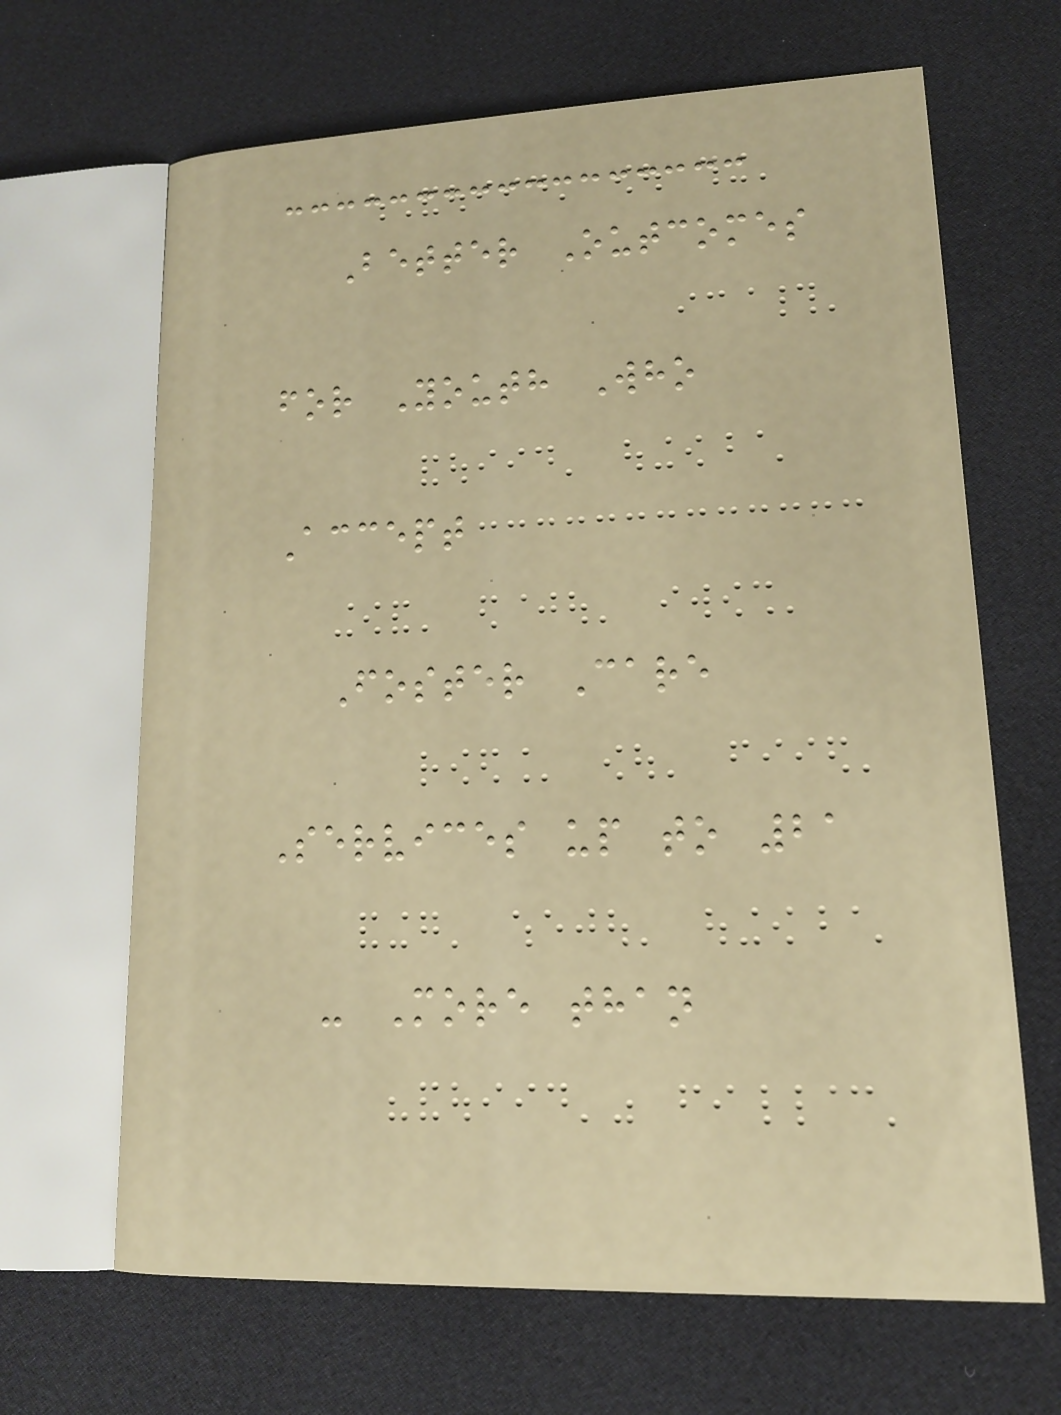Better Outcomes
for Youth Who
Accept
Foster Care
Services up to 21
- More than
